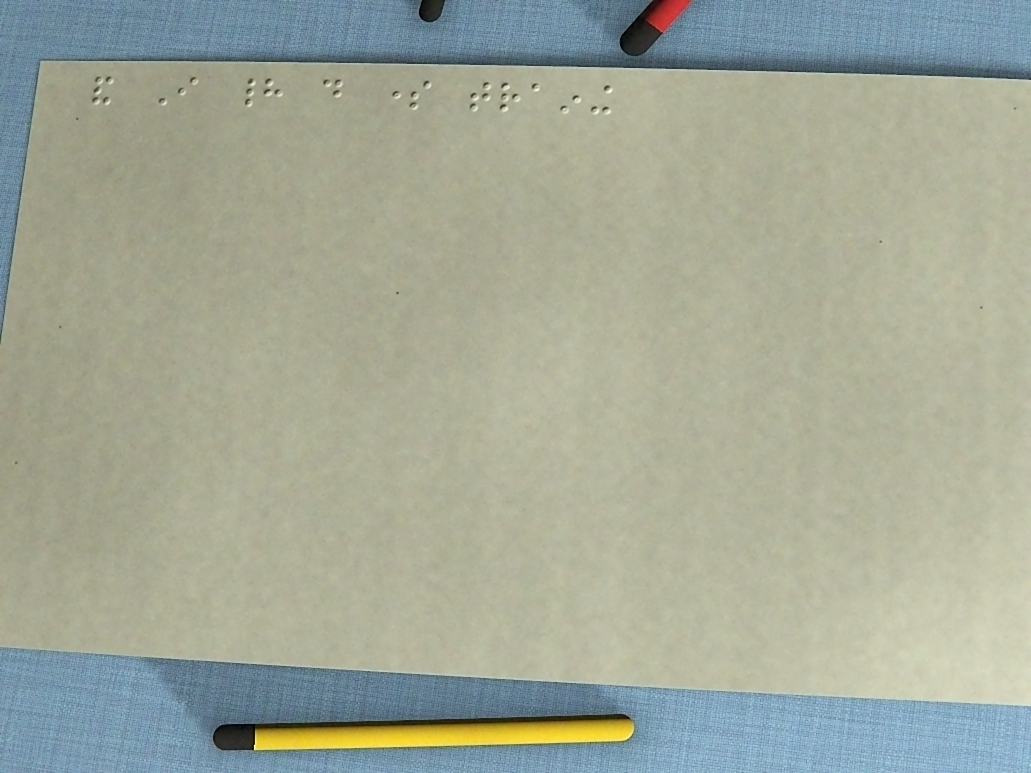and I had do some training
